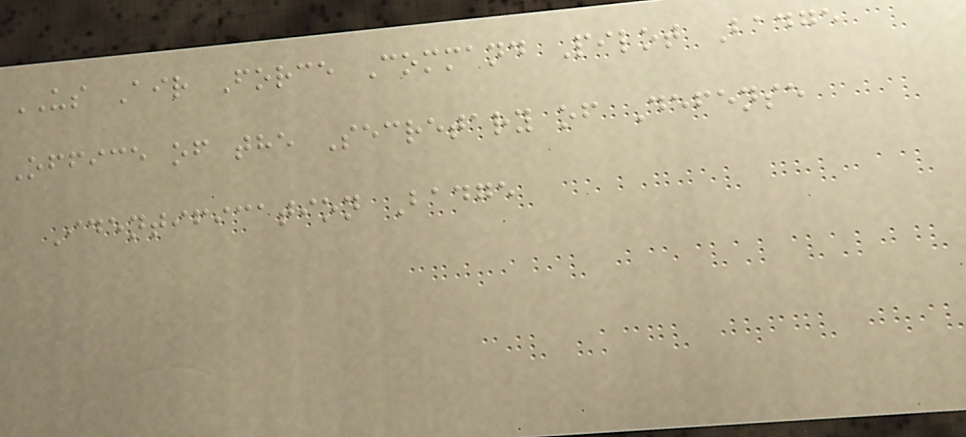US Air Force Command Pilot Badge
Office of the Secretary of Defense
Identification Badge
